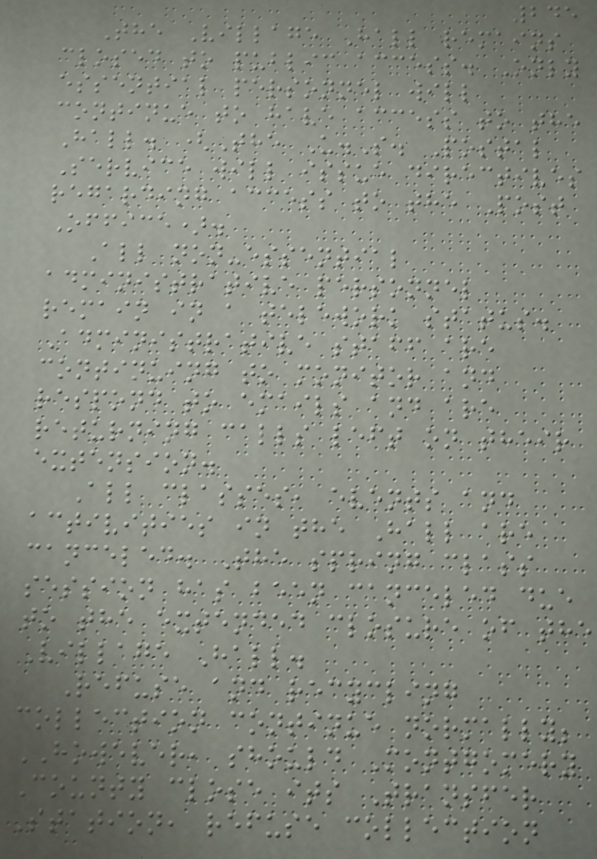245
The Village Hall remains
closed to public access. Only
essential personnel will
continue to have access to the
Hall. (The U.S. Postal
Service will issue directives
regarding access to the Post
Office).
All non-essential
administrative personnel
remain in a telework status.
Administrative staff are
continuing to monitor and
respond to emails and are
returning calls left on their
extension.
All classes, events and
activities in the Hall are
canceled. The spring class
session has been canceled due
to the extended closure of the
Village Hall.
Refuse and recycling
collection continue normally;
HOWEVER, should Montgomery
County close its Transfer
Station, refuse collection
